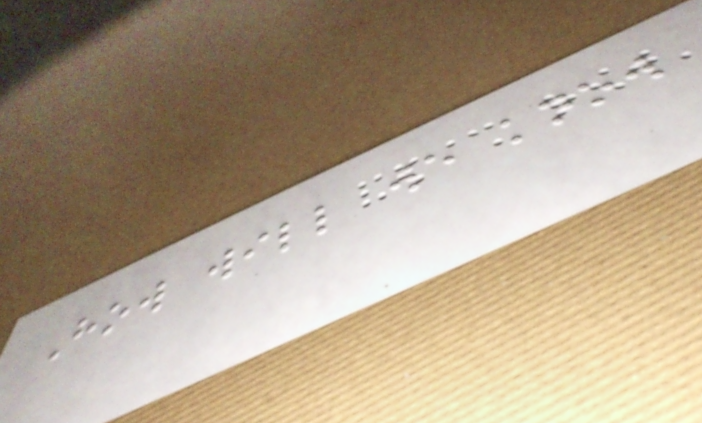How will we know
